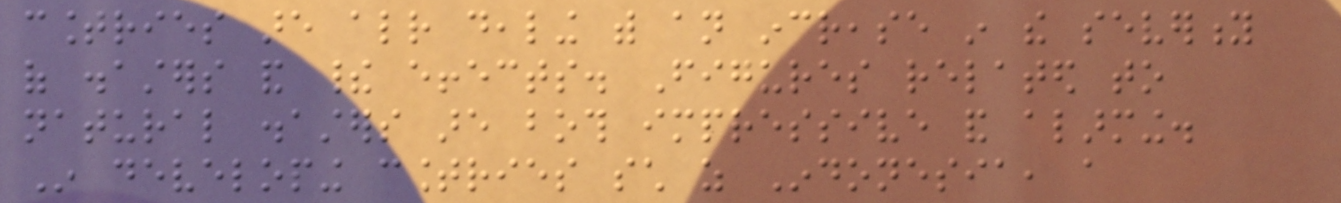countries are already dealing with an increase in the severity
of disasters and their effects. Figures related to
natural disasters are both impressive and alarming.
In developing countries such as Indonesia, a
